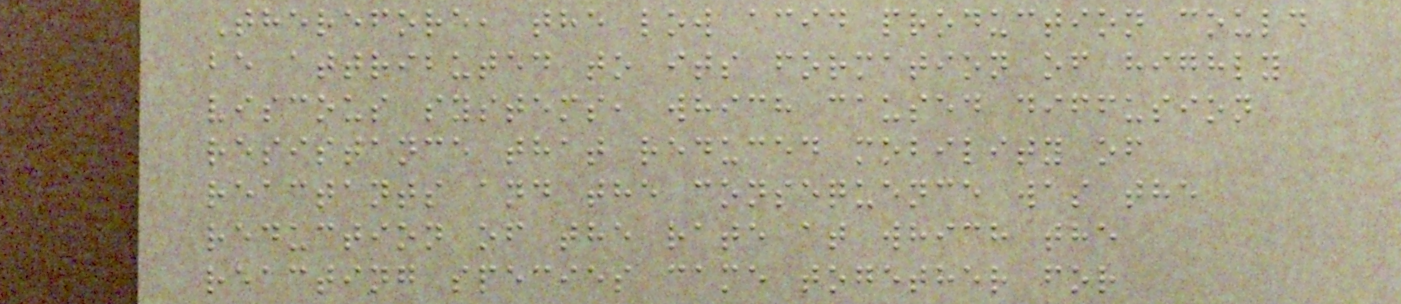Therefore, the low acid production could
be attributed to its formation of highly
viscous systems, which caused diffusion
resistance that reduced mobility of
reactants and the consequence was the
reduction of the rate at which the
reacting species came together for
